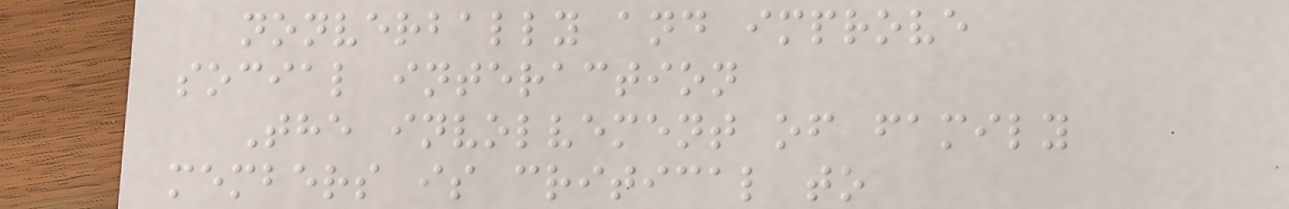nonverbally and improve
social interaction
The involvement of family
members is critical to
